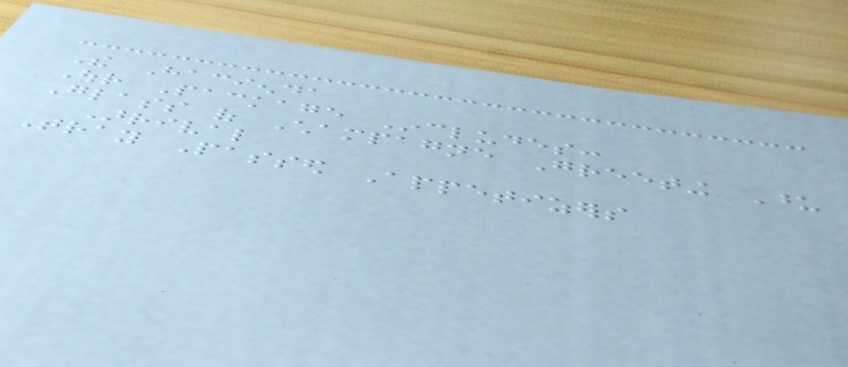The Hacienda
Our Package Includes:
Glass of Champagne Greeting Upon
Arrival
Tray Passed Appetizers
